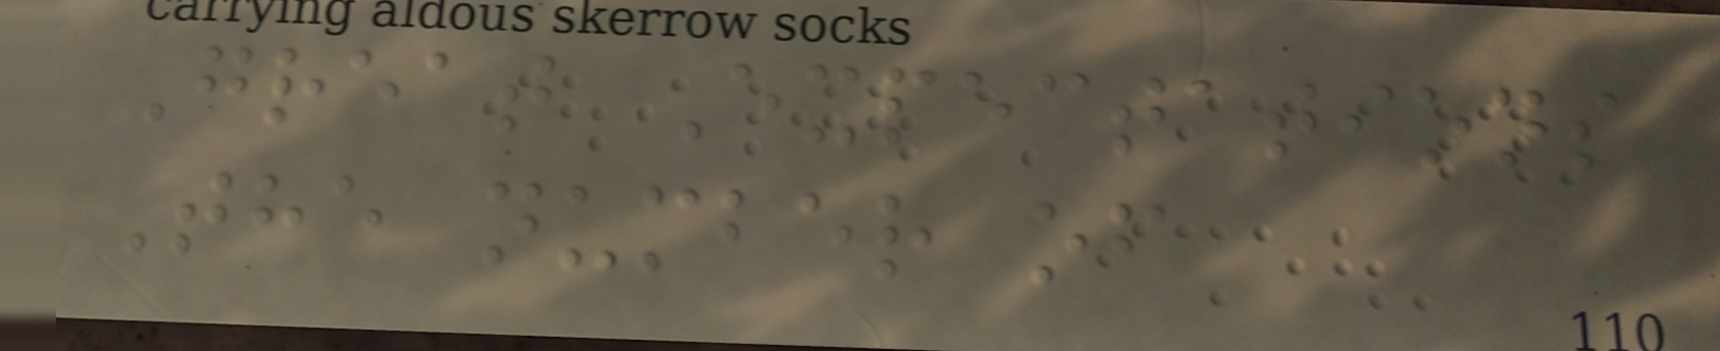Great Expectations
The number of
